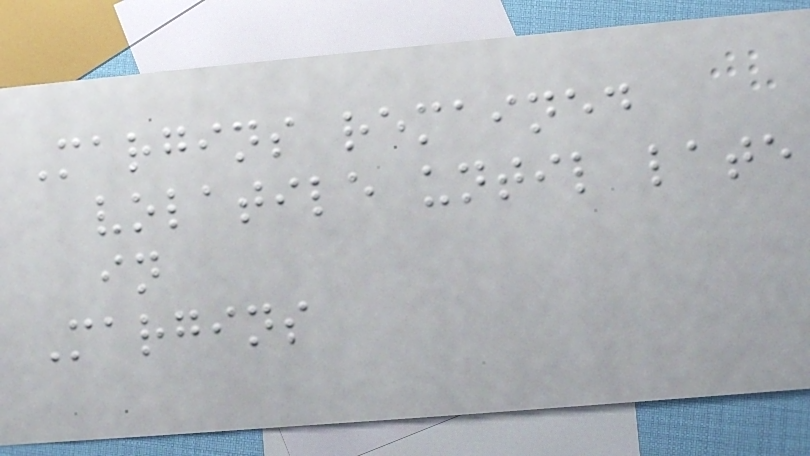Margins remained
volatile until late
in
Margins
